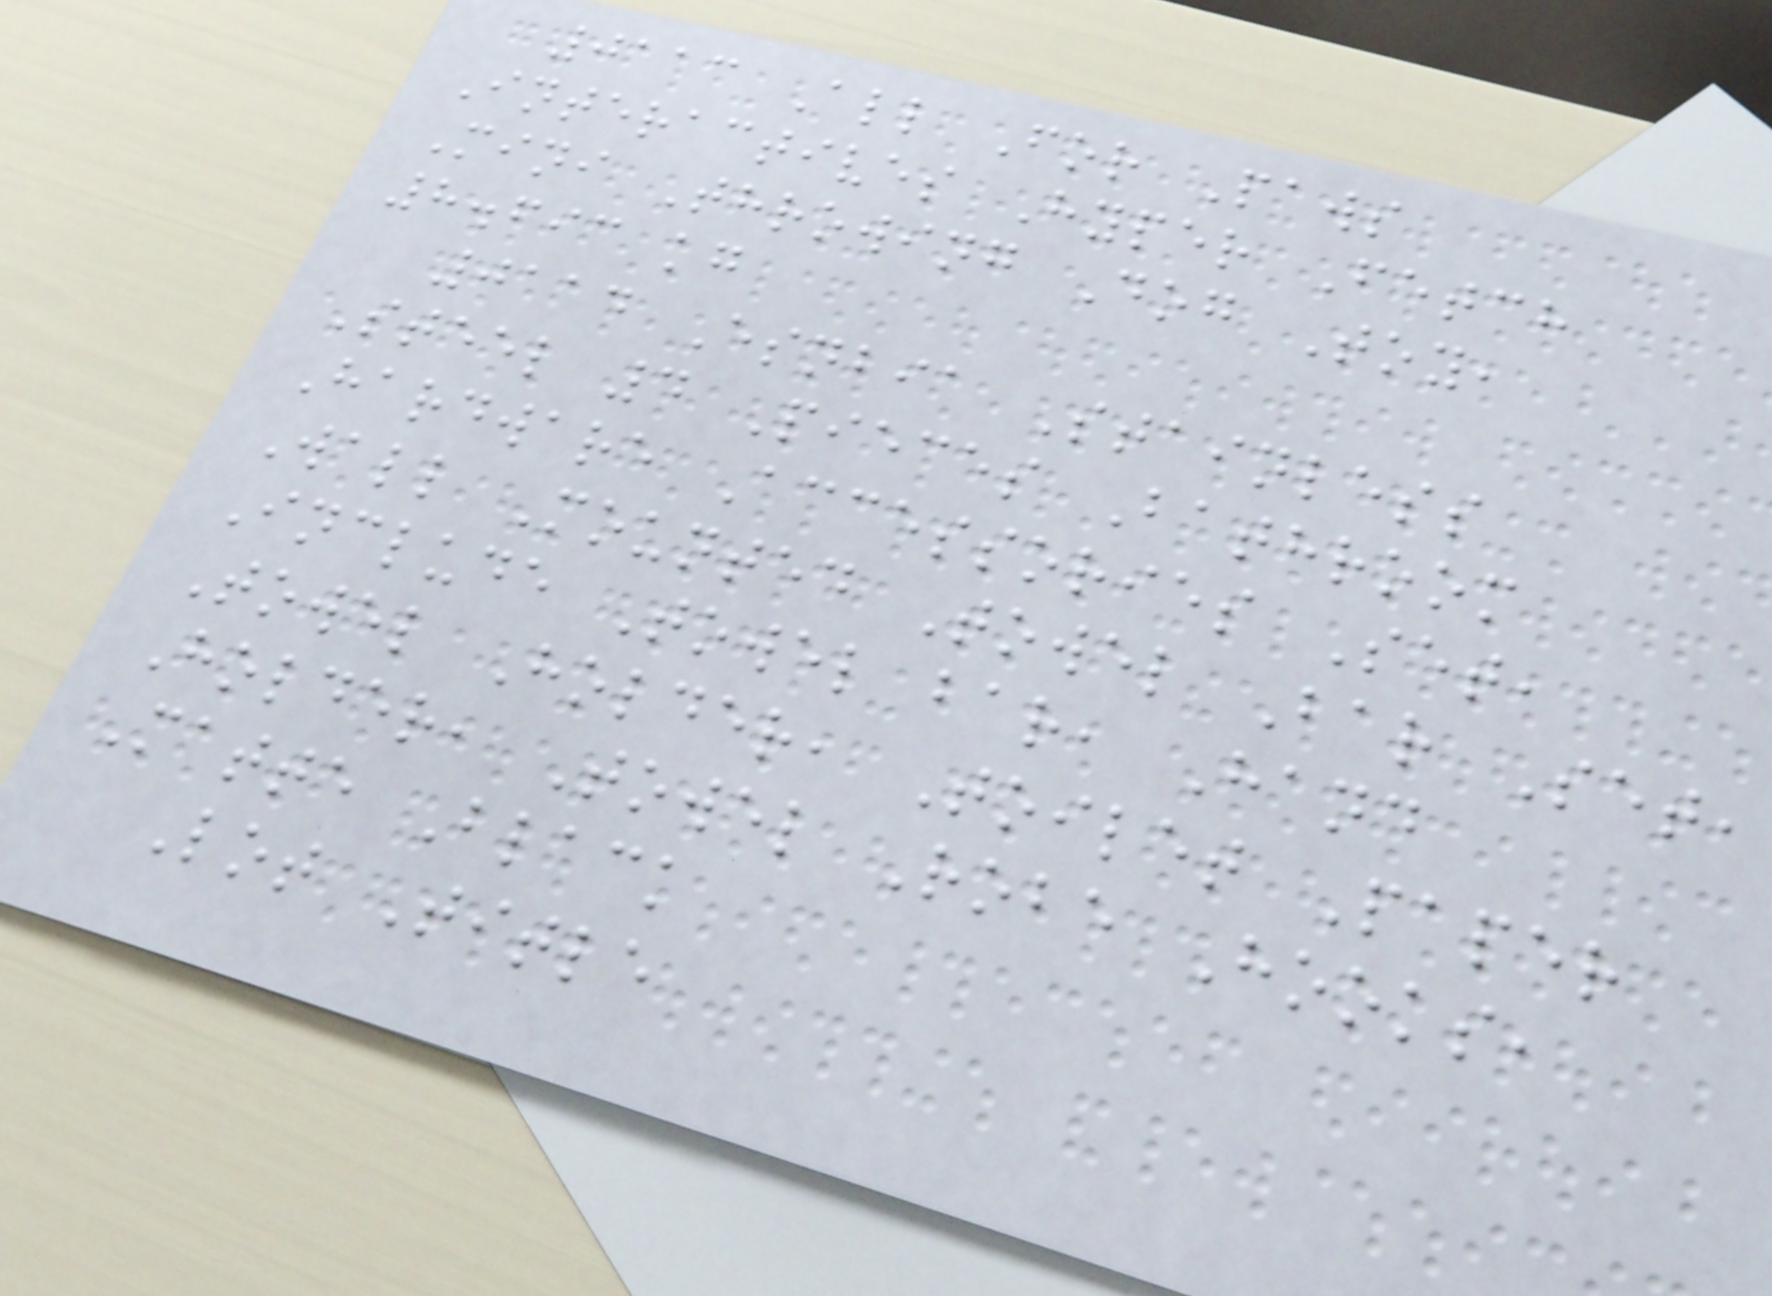0113 All For Paws
Interactives Hyper Fetch
Mini Throwing Dog Toy,
8.693 kg
0114 Esnbia Stainless
Steel 4 Pieces Bathroom
Hardware Accessories Set,
Wall Mounted Towel Bar Set,
Include Towel bar, Hand
Towel Holder, Toilet Paper
Holder, Towel Robe Hooks,
Matte Black
Lot Title
